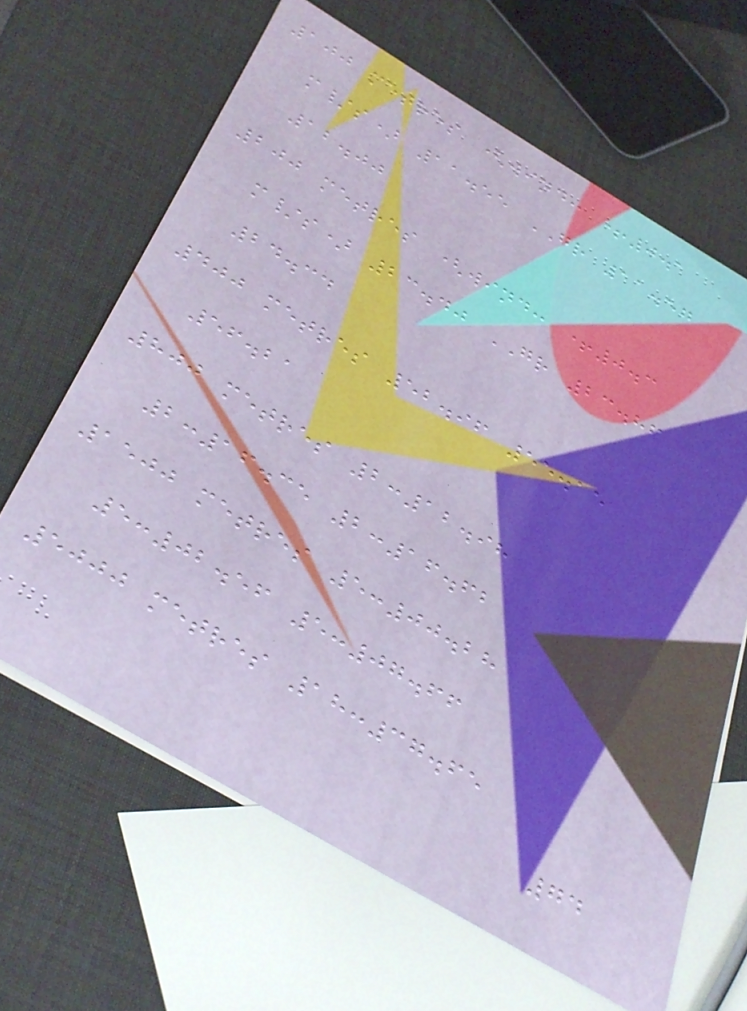100 metres (wind: +0.1
m/s) 11.55 GR 11.57
12.00
200 metres (wind: +0.3
m/s) 23.40 GR 23.86
24.34
400 metres 52.96 55.15
56.21
800 metres 2:12.98
2:16.35 2:16.62
1500 metres 5:00.28
5:02.56 5:07.66
5000 metres 18:37.65
74
